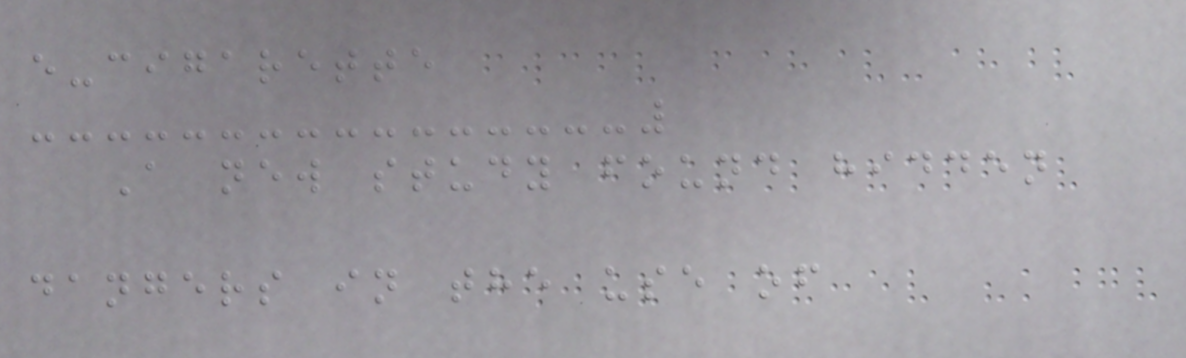e-cigarette
A new study found hidden
dangers in the use of
